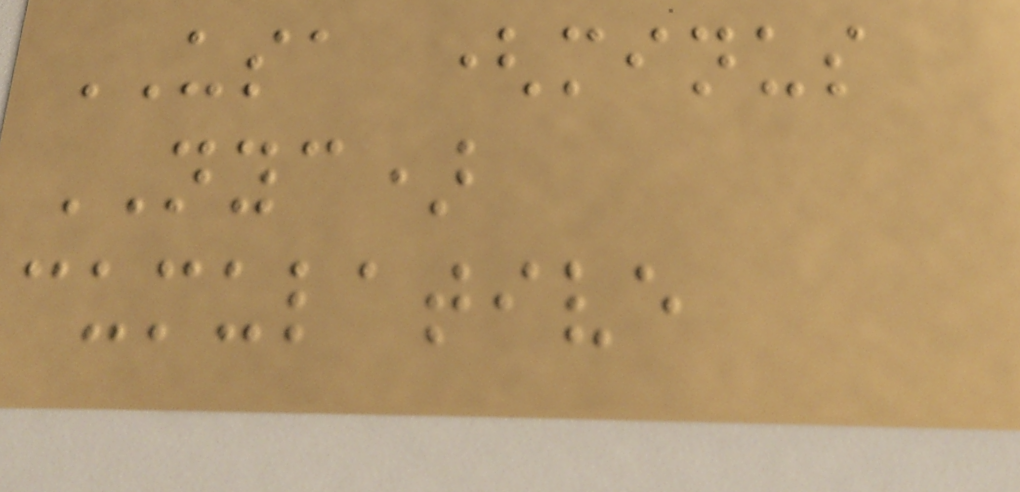USA (minus
NYC)
cumulative
